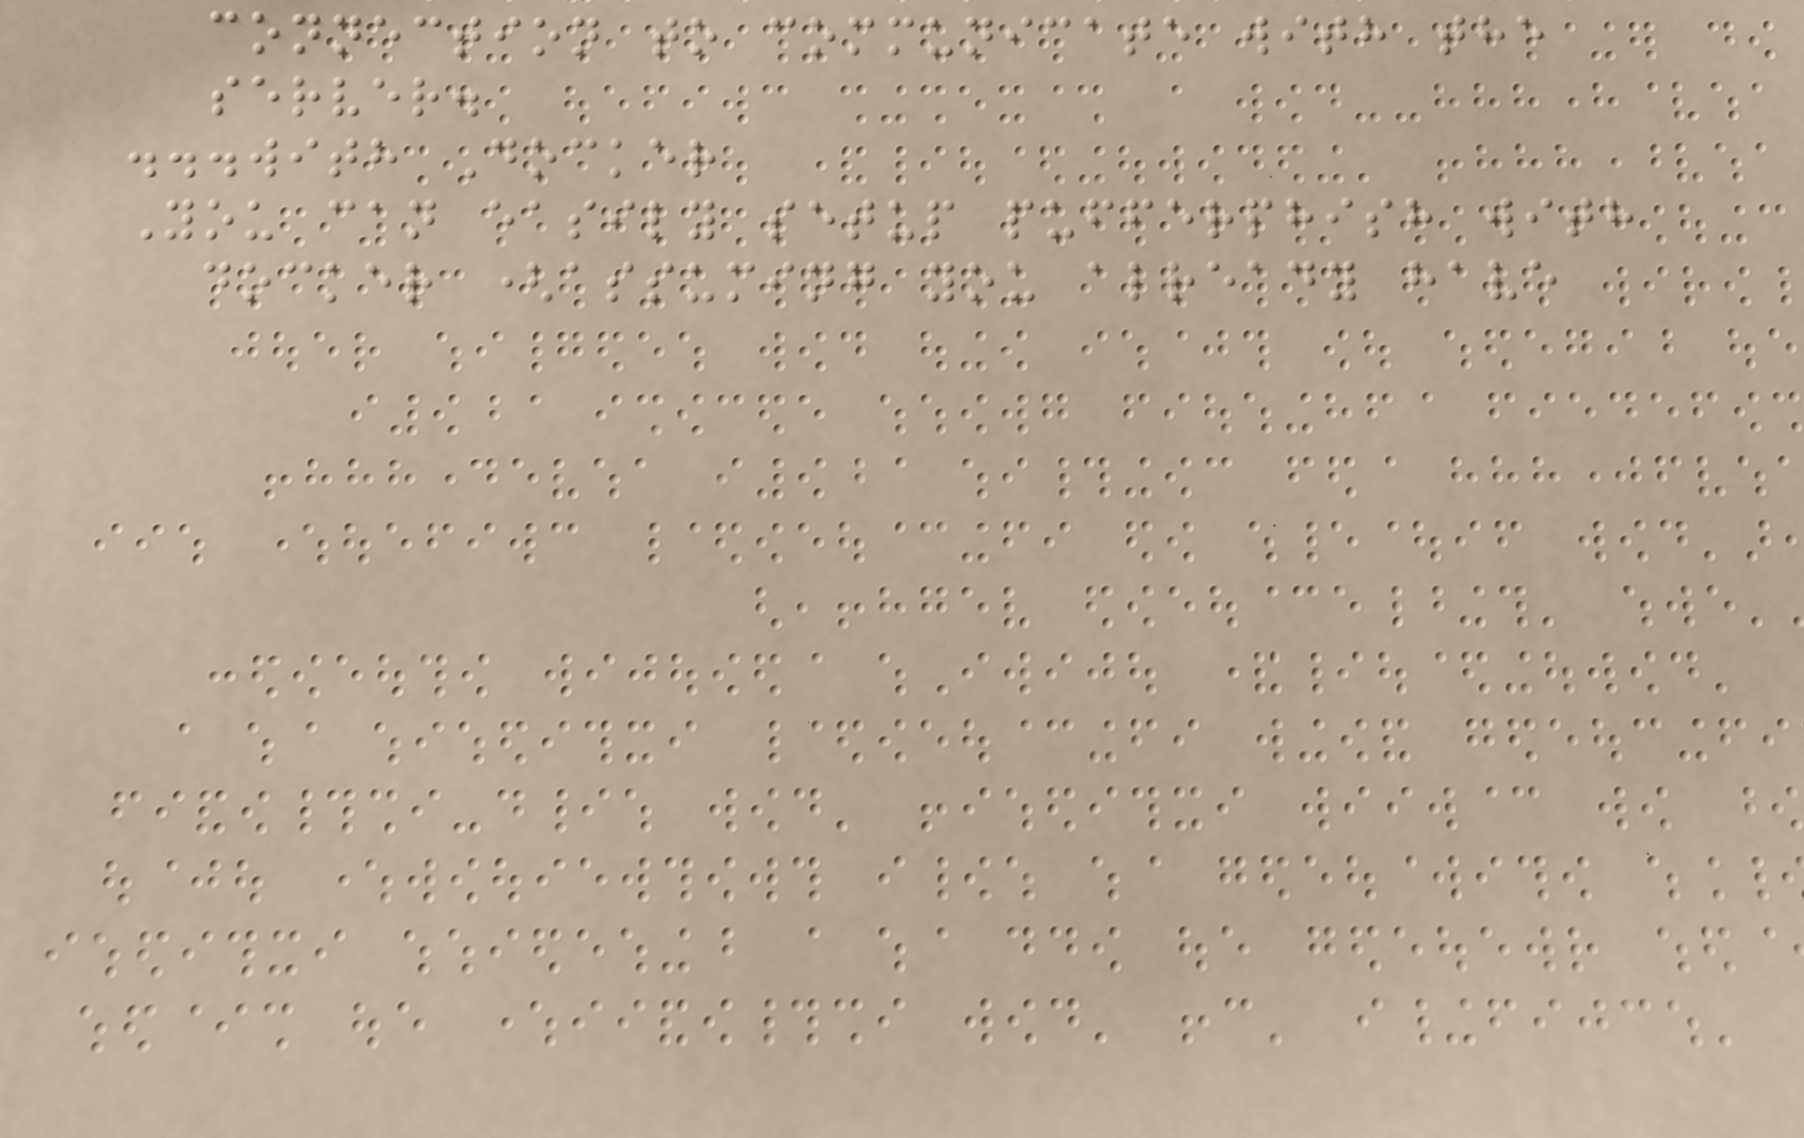connection to communicate with the
server.
...with Docker
You can easily setup pufferphish with
docker (assuming you already have
